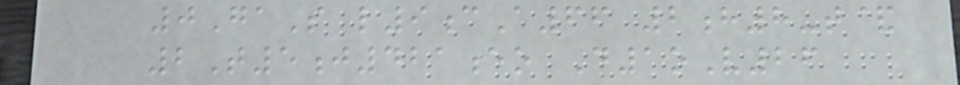0GaS l9cA66 2h8-t&
2T5j421eo D1oV26
